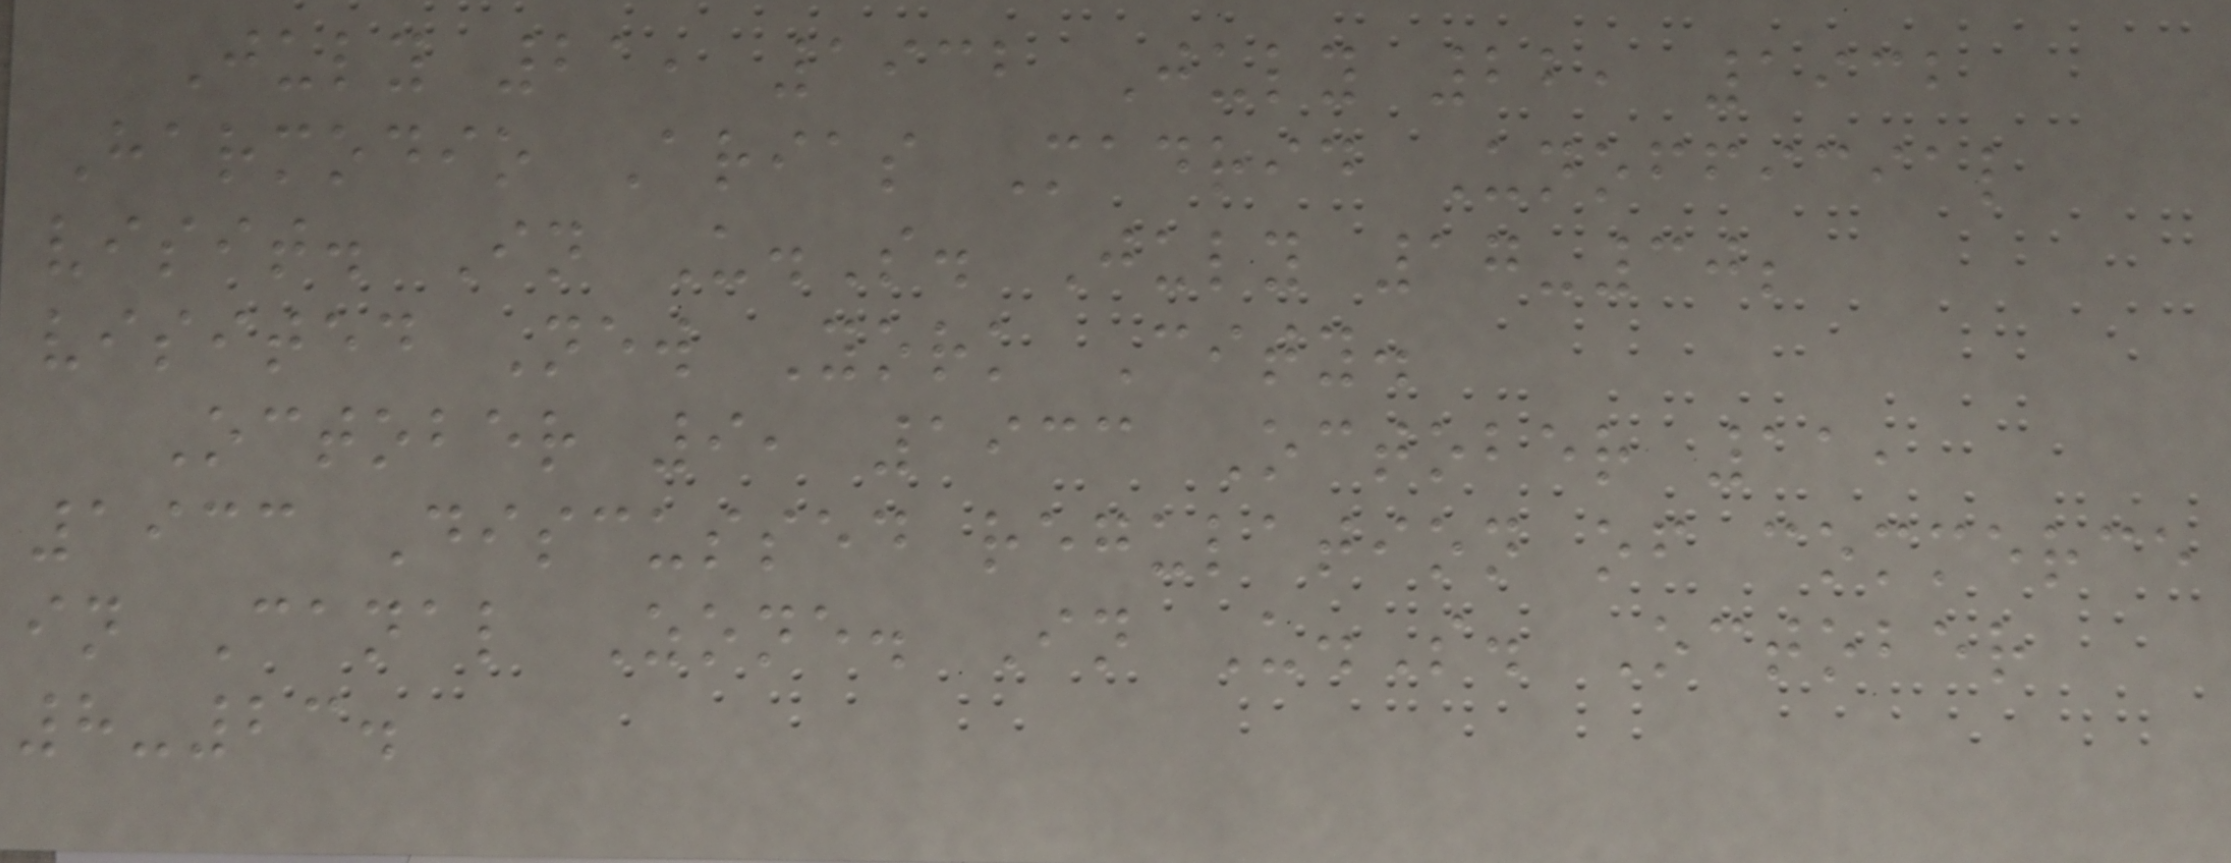July 21, 1932 July 22, 1932
Harmodio Arias Madrid Unofficial
visit. In U.S. July 17-30;
visited New York City.
October 9, 1933 October 11,
1933 Discussed regulation of commerce
in Canal Zone. In U.S. October
8-23.
